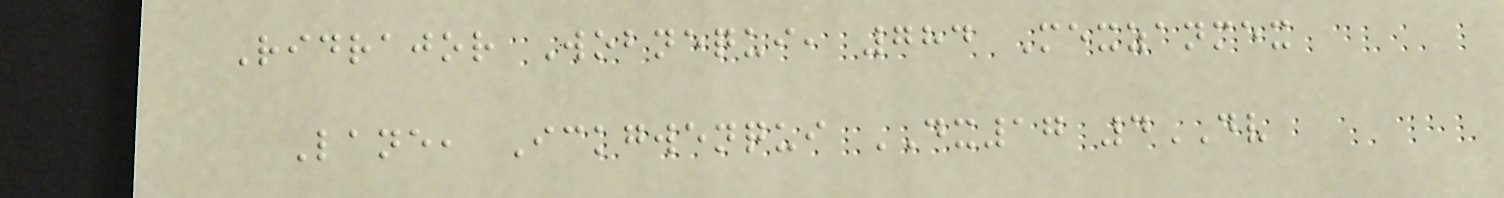Ridrajor Wobnequi, 784 Mexzanmex
Lane, Ickgwenqui DX17 4DV
